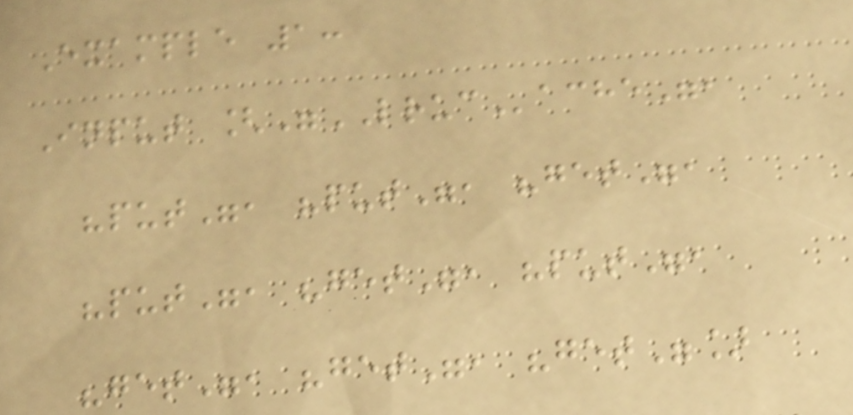Example 1:
Input ["LRUCache",
"put", "put", "get",
"put", "get", "put",
"get", "get", "get"]
